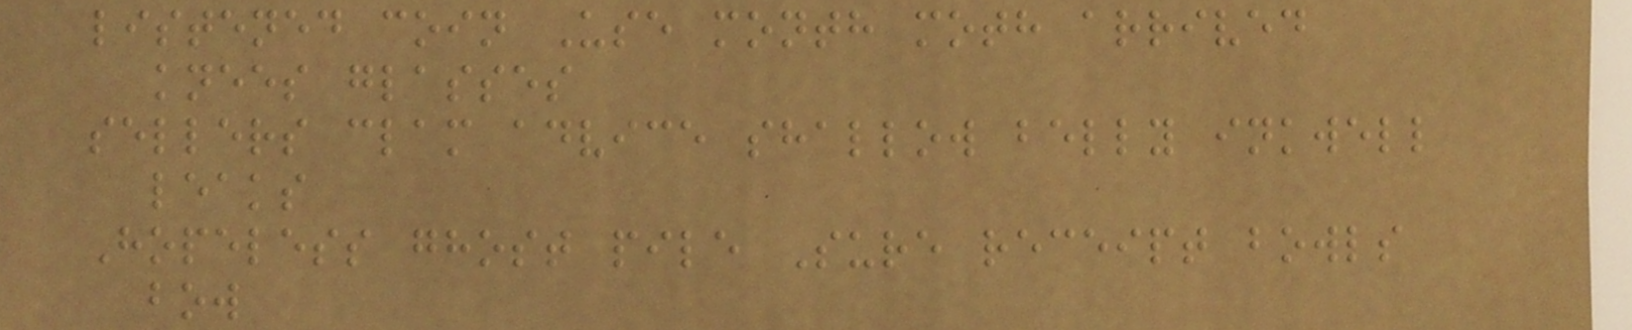listened coin Use month moth arrived
knees glasses
sellers clam advice shallow belly inkwell
leaks
Hopeless ghost pile Sure receipt bowls
bow
